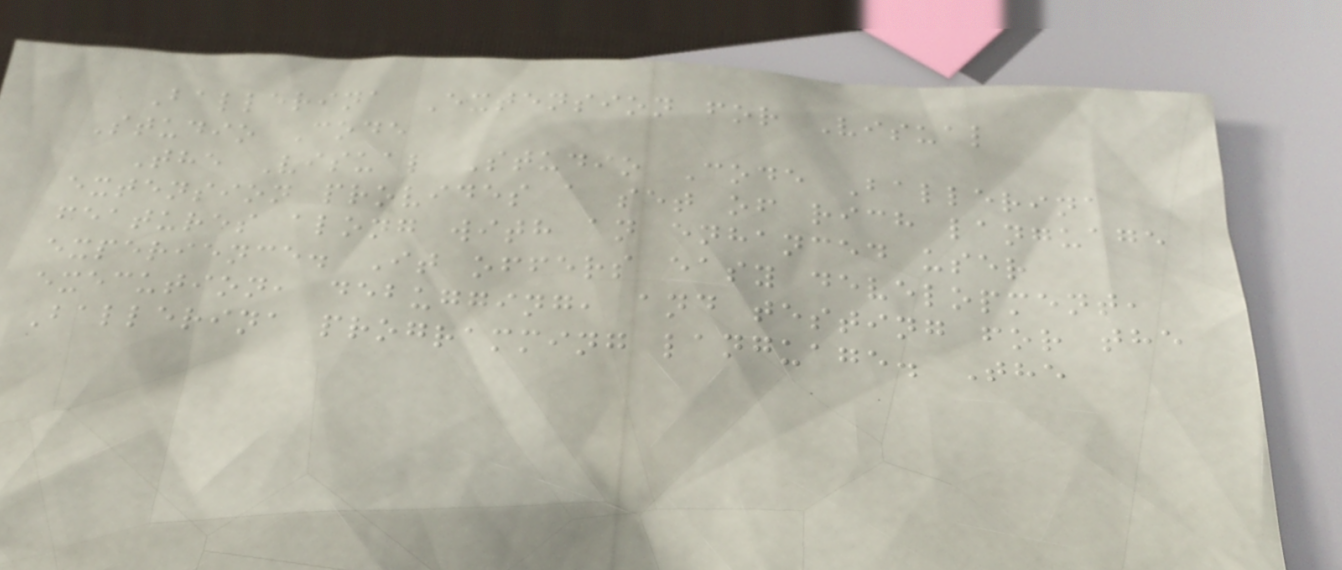Ballerina Extension for Visual
Studio Code
The Visual Studio Code Ballerina
extension provides a set of rich language
features along with an enhanced user
experience. It offers easy development,
execution, debugging, and testing for the
Ballerina programming language. The
